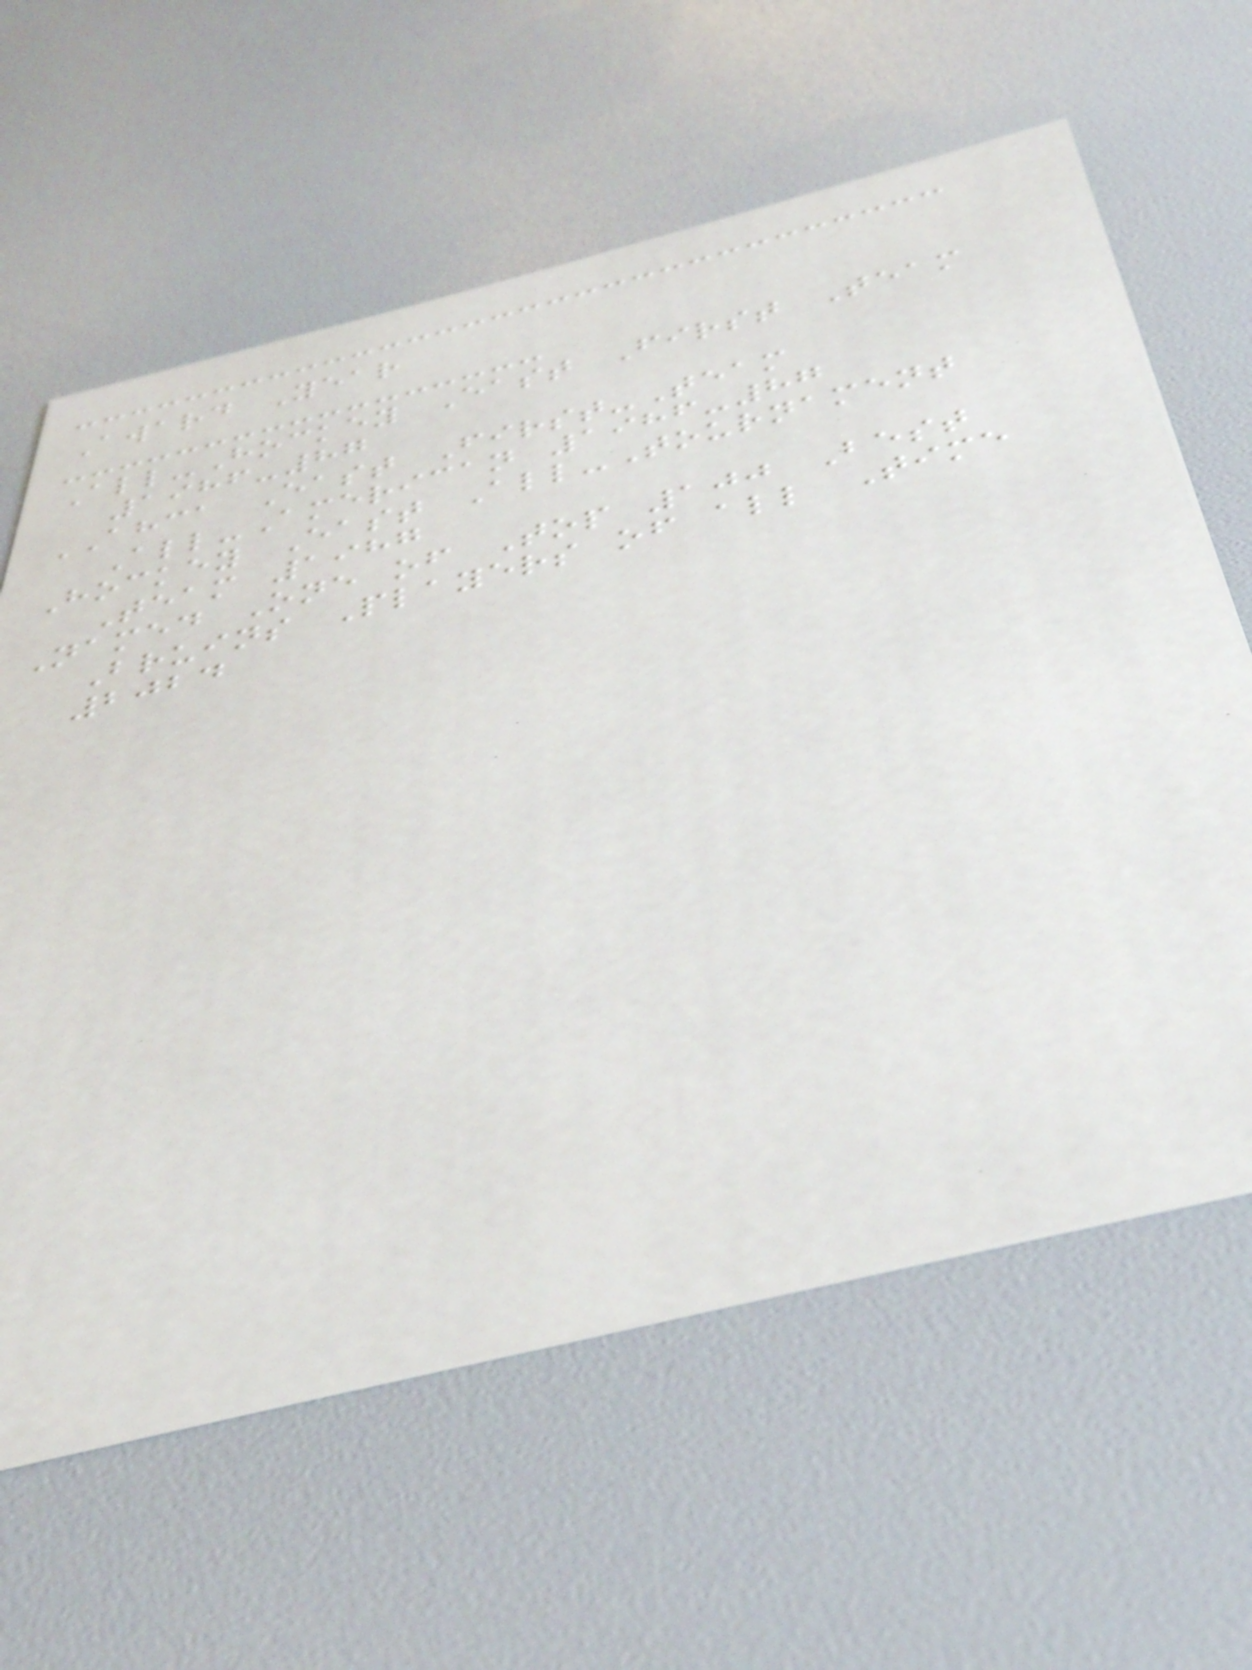Award Year
All-Hockey East First Team
1986-87
AHCA East First-Team
All-American 1986-87
Hockey East All-Tournament
Team 1987
Named One of Top 100 Best
Bruins Players of all Time
2024
